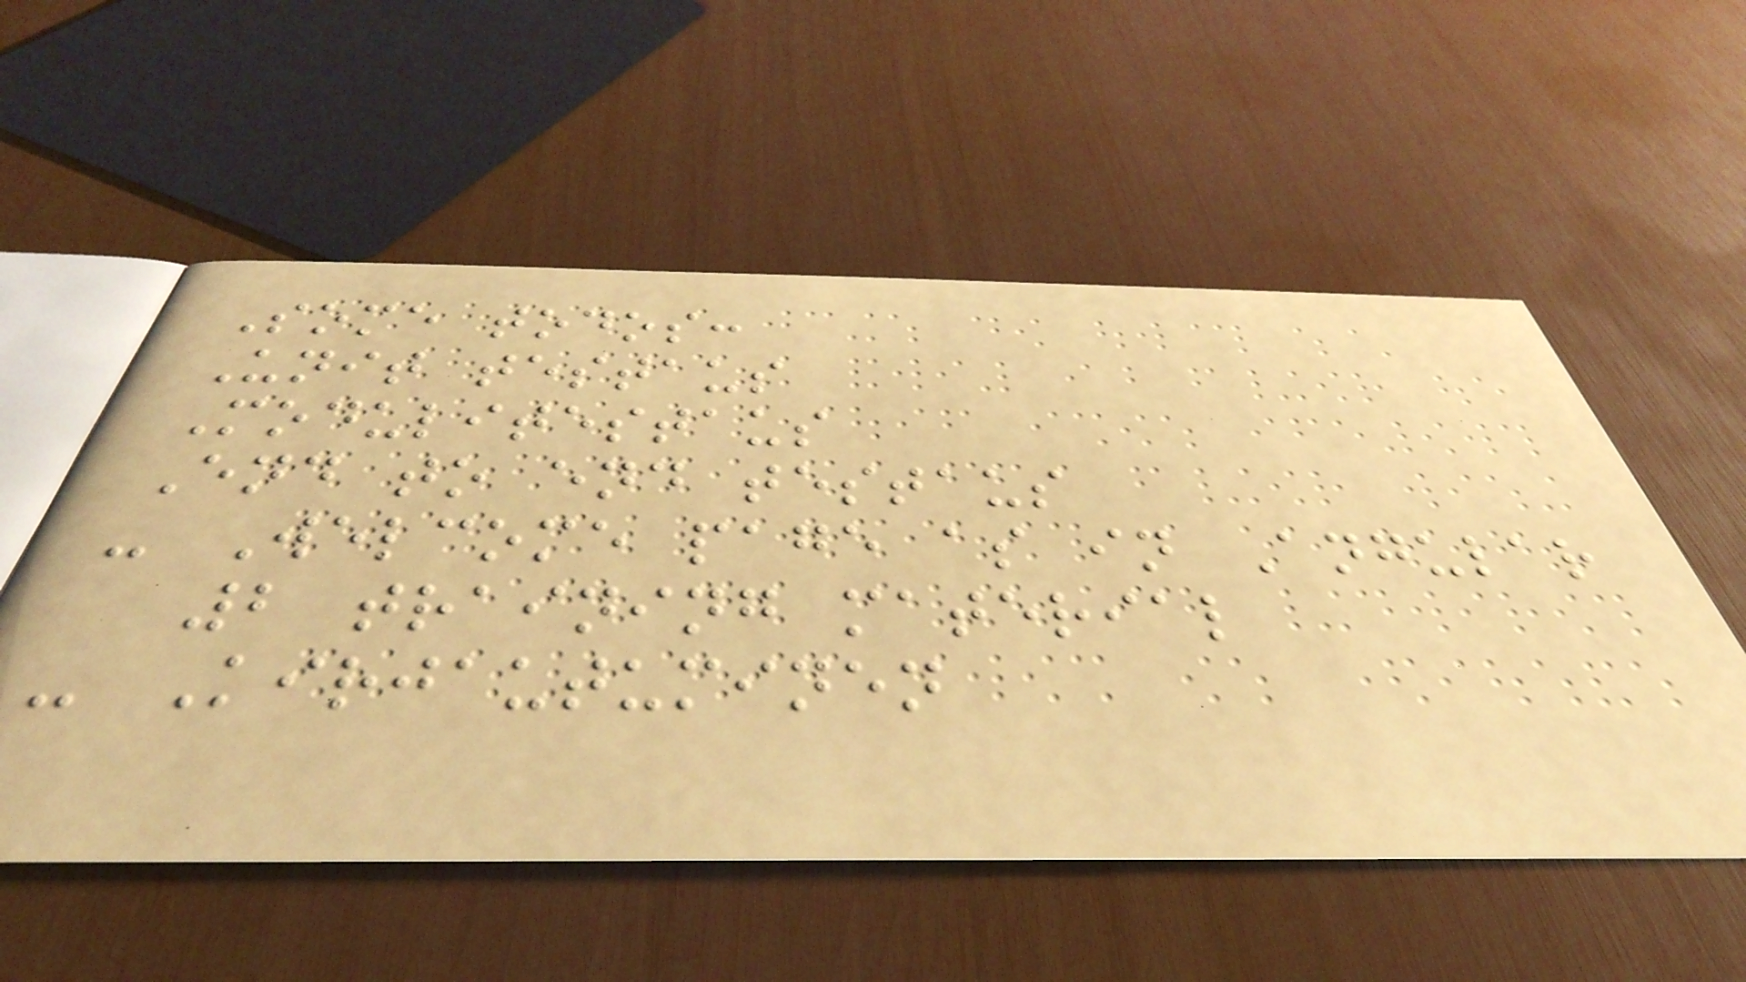Some todos:
Unit testaus
Modulitestaus
End to end testaus
- Welcome page as in Angular
2 training material
- Kirjautuminen
